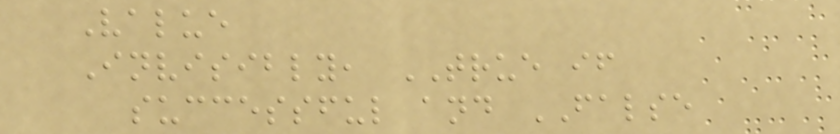Value
Invisibly, TRUE if
successful and FALSE
